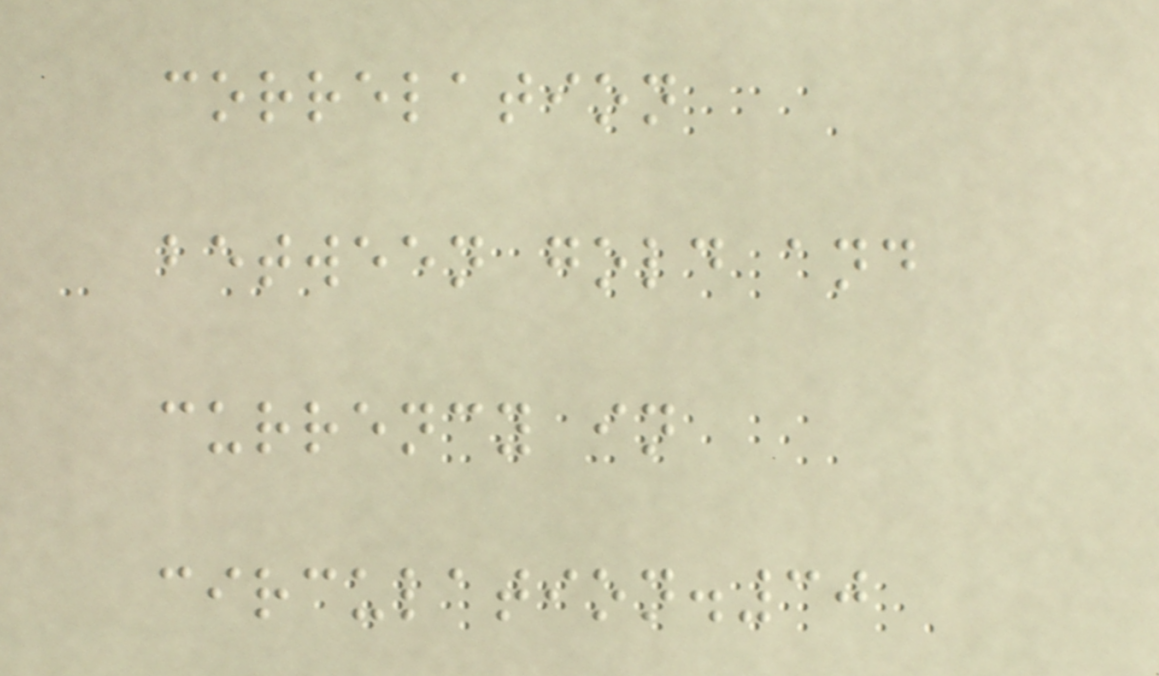correlation
between gold and
currency in
circulation.30
